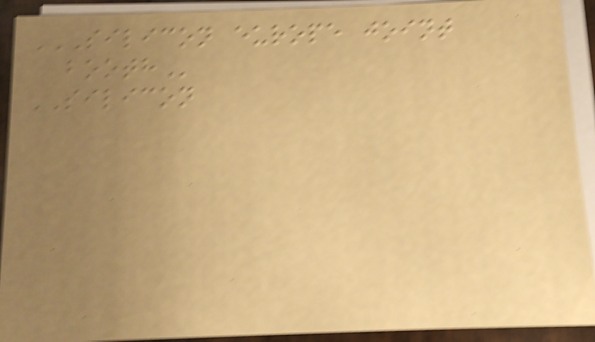SILICON EUROPE JOINT
BOOTH
SILICON
